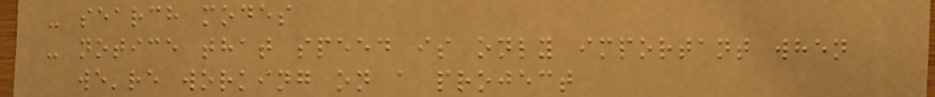- search modes
- notice that speed is only important when
we're working on a project
